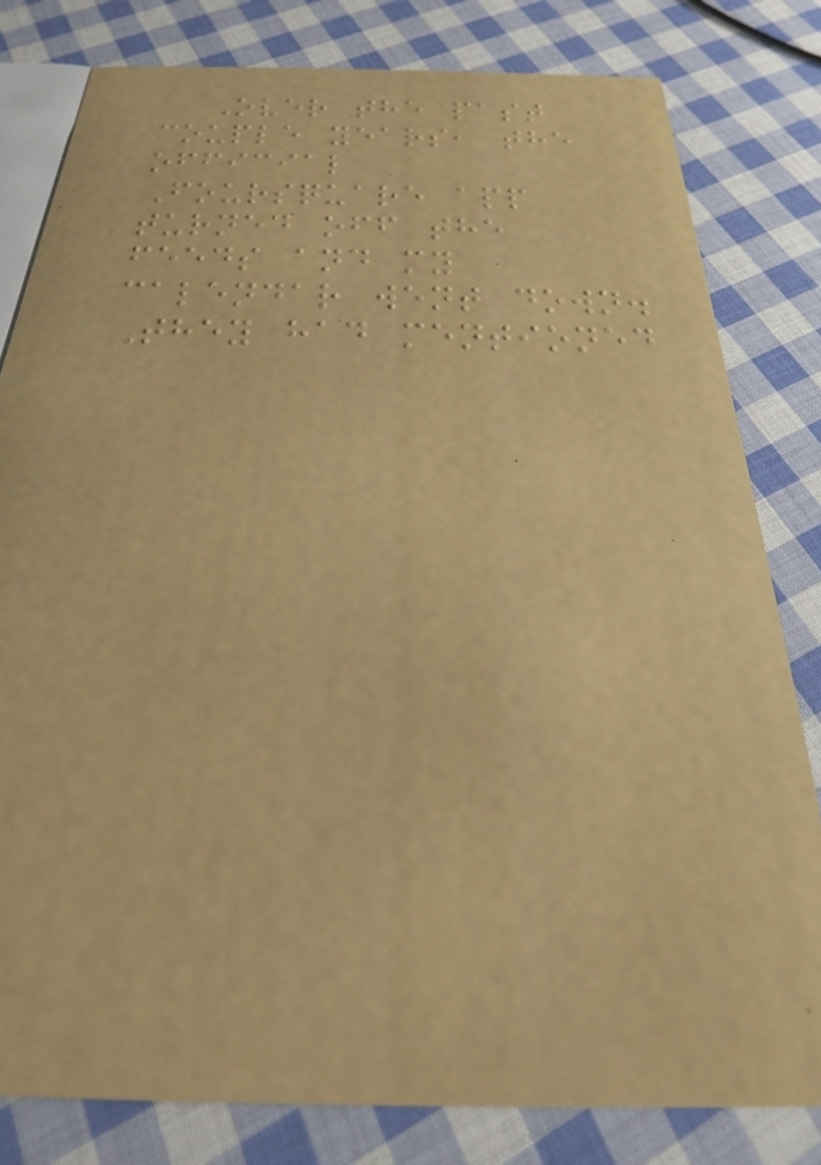Over the past
couple years, the
official
Foursquare app
turned off the
feeds and my
calendar went down.
They had mentioned
